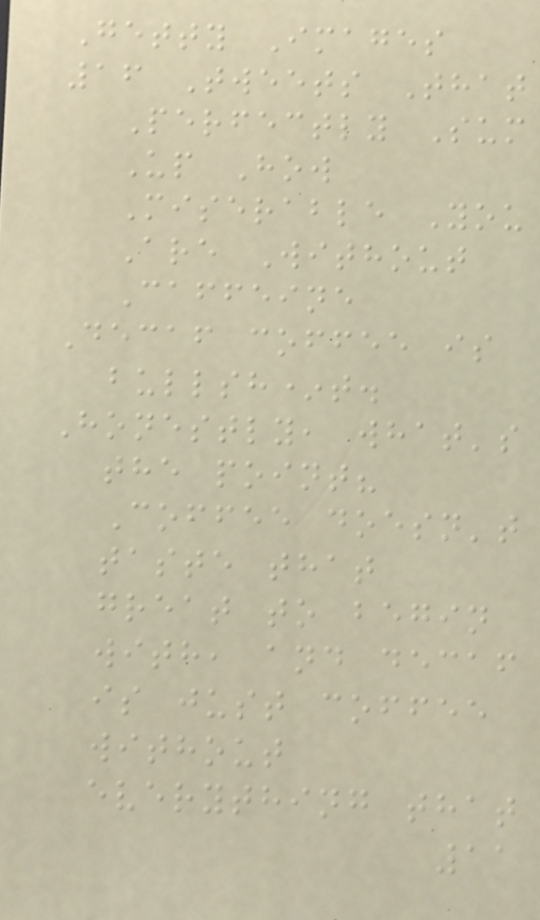Getty Images
16 Tweets That
Perfectly Sum
Up How
Miserable You
Are Without
Caffeine
Decaf coffee is
bullsh*t.
Honestly, what's
the point?
Coffee doesn't
taste that
great to begin
with, and decaf
is just coffee
without
everything that
11
